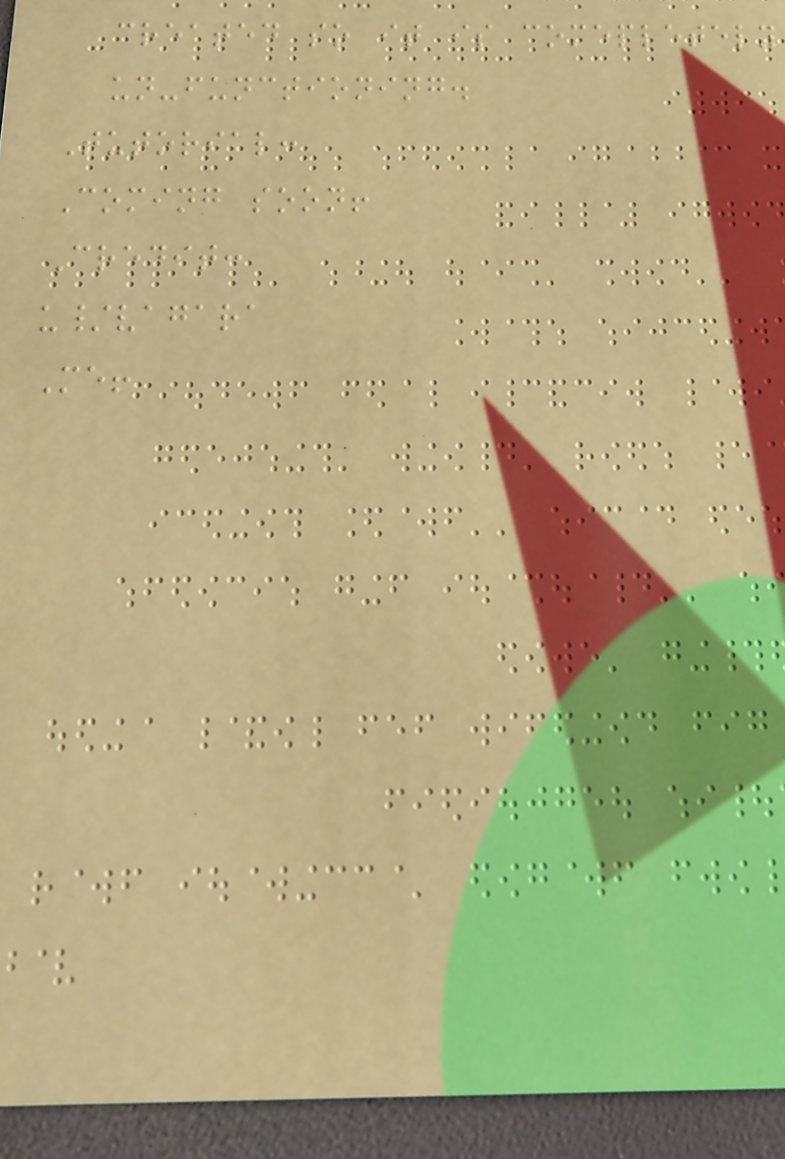created so it is comepletely
un-functioning.
Tutorial:
Coming soon!
Credit:
u/vagara
Me!
